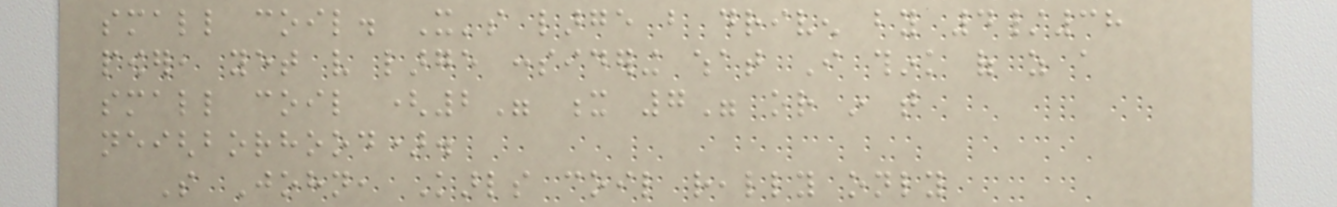small coil. It's large but driven by 4/38
power, yet very large considering what I think of as a
small coil (2" x 7" or in that
neighborhood).
So John, Karls coil really only
